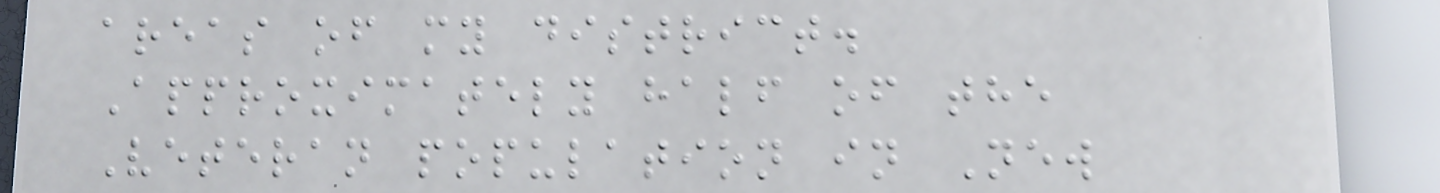areas of my district.
Approximately half of the
Veteran population in New
